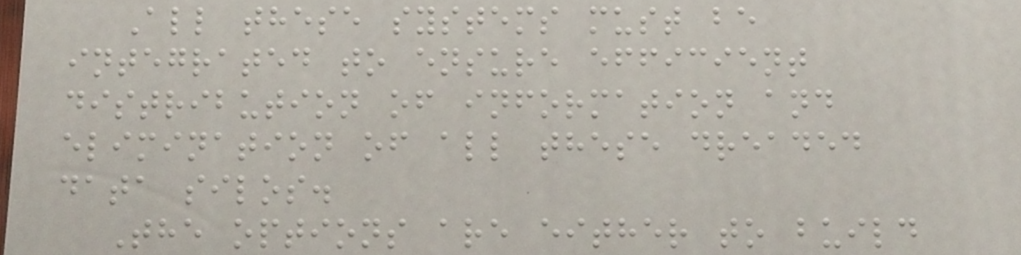All these systems must be
integrated to ensure efficient
distribution of information and
elimination of all these dreaded
data silos.
The options are either to build
